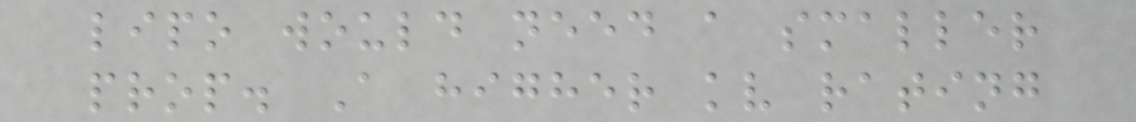lipo would need a smaller
prop. A higher kv rating
